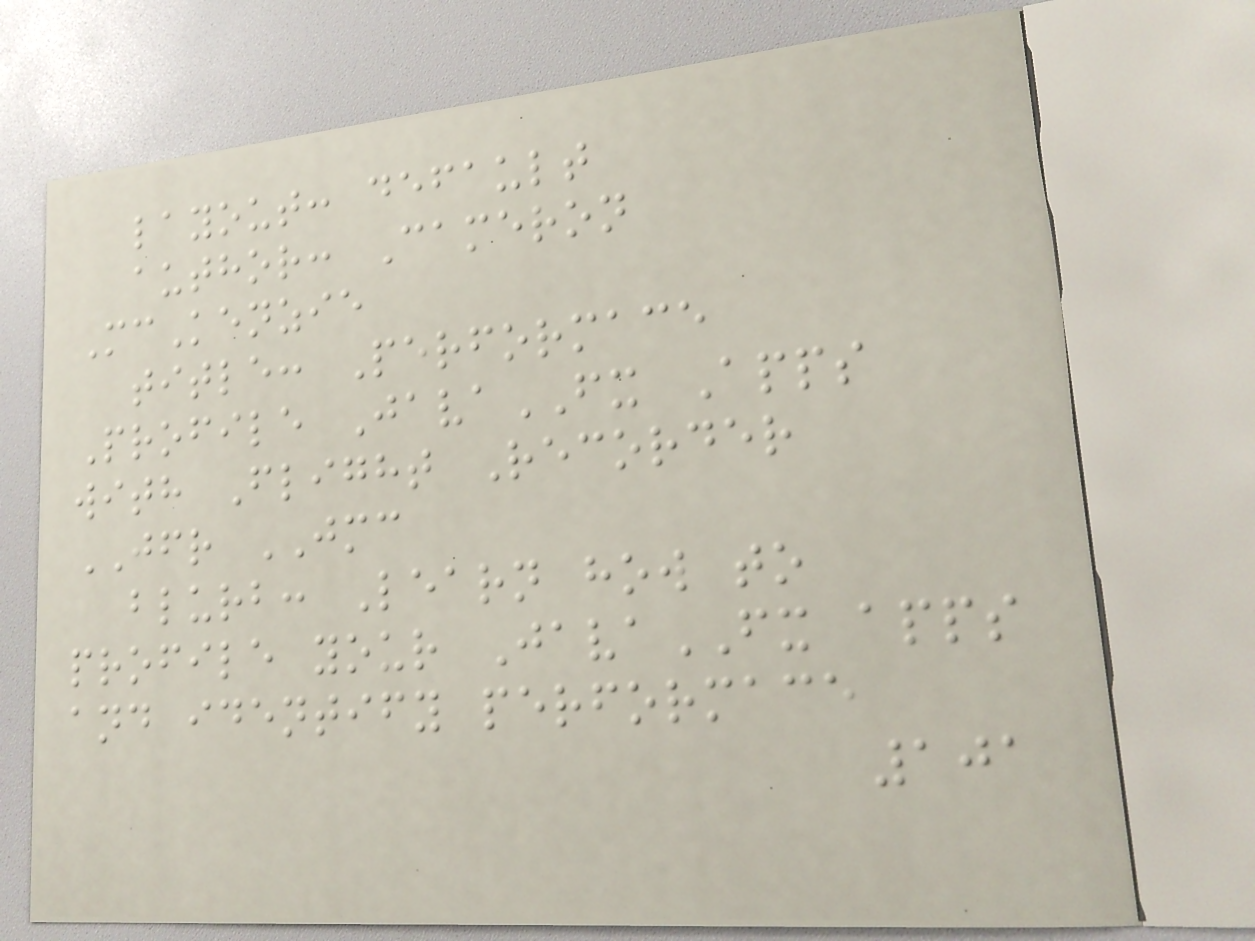layout: default
author: Cameron
McKenzie
title: Performace
Profile JavaFX Apps
with Flight Recorder
JFR JMC
blurb: Learn how to
profile your JavaFX apps
and identify performace
101
